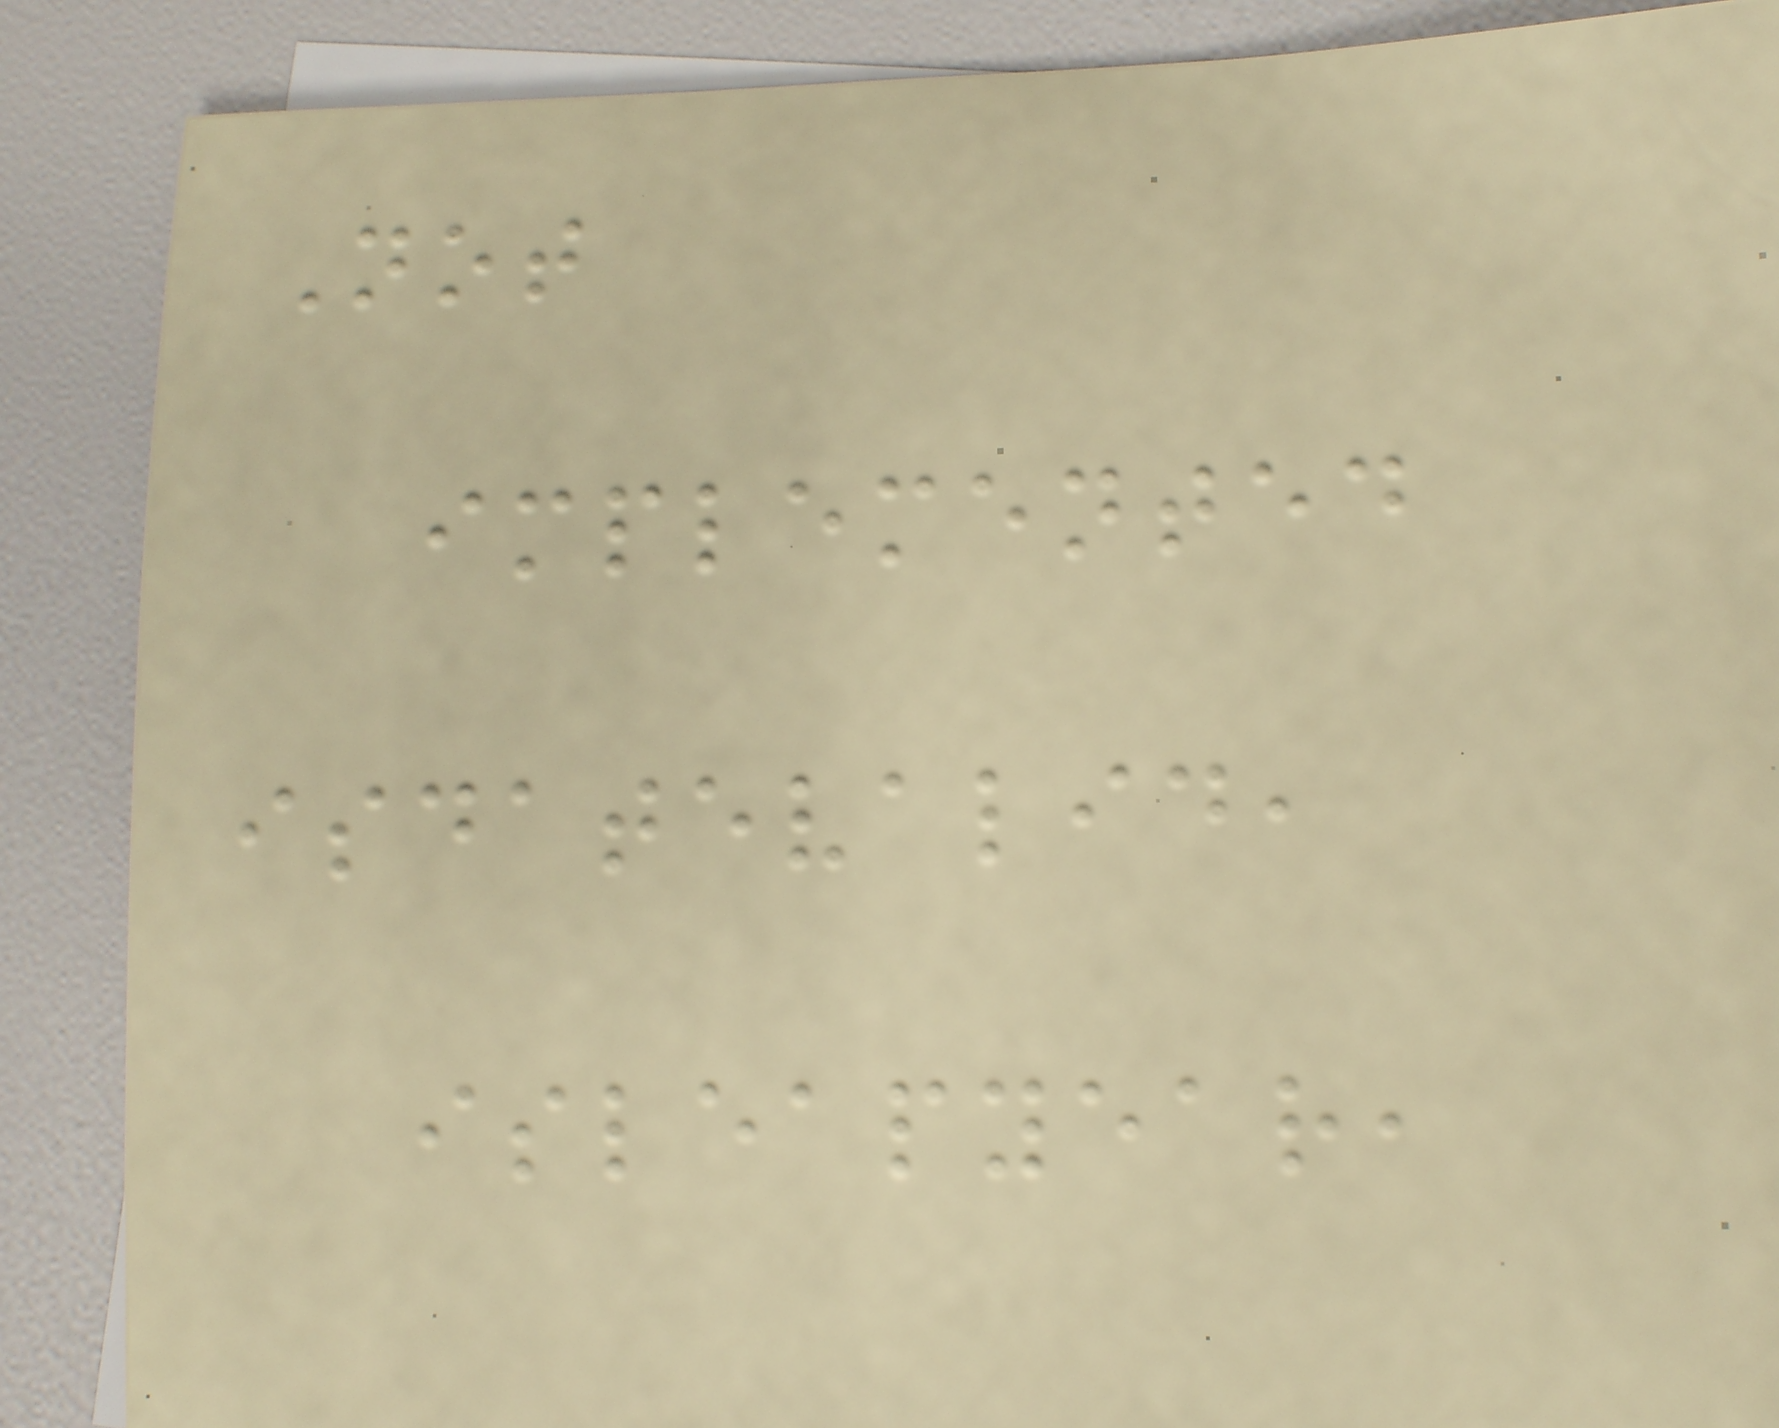Not
implemented
isdatevalid,
isleapyear,
